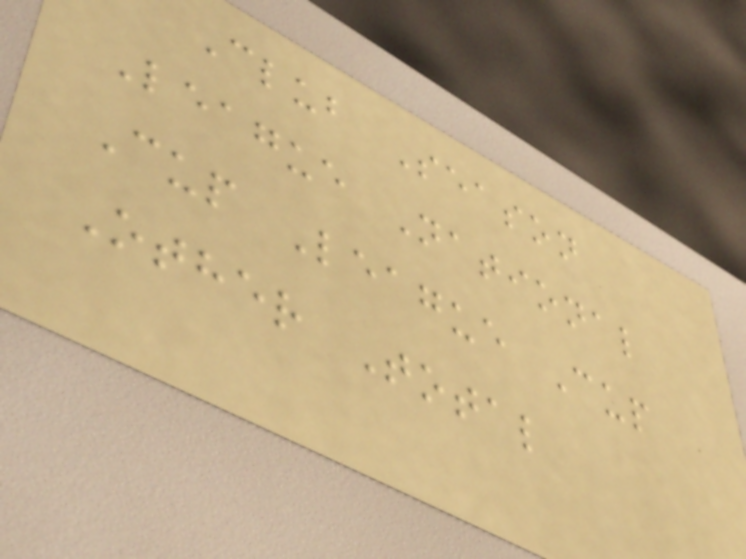Club Season
League National
Cup League Cup
Other Total
